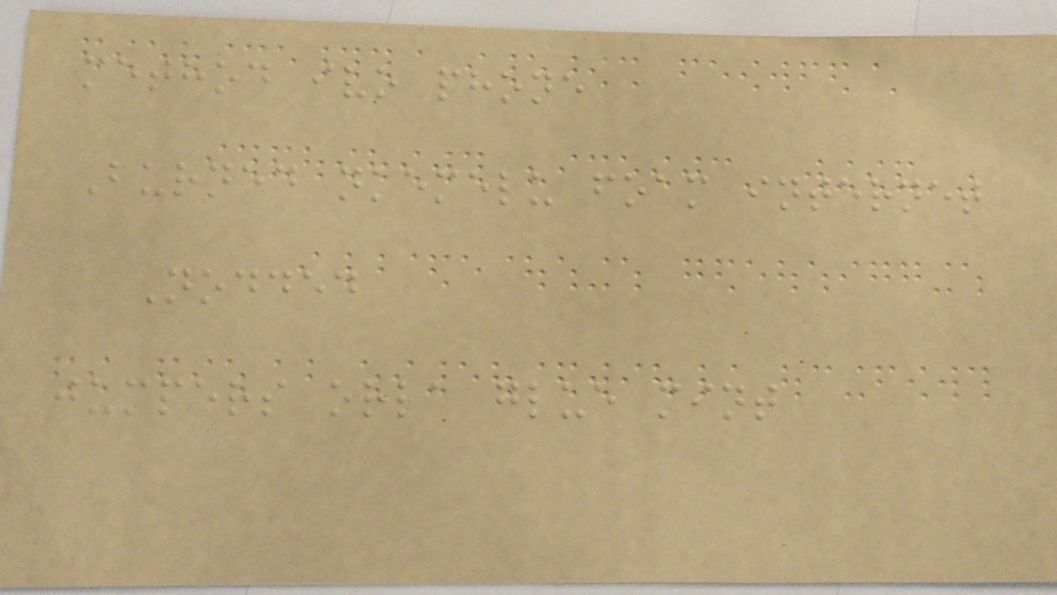method ivo phone
Burned nkemelu foam internet
Nodded
jumpers orla glue mint
